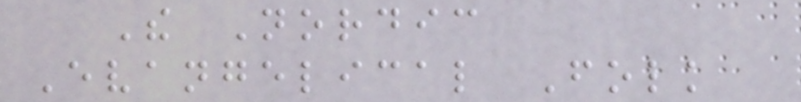The Nordic
Evangelical Folk
